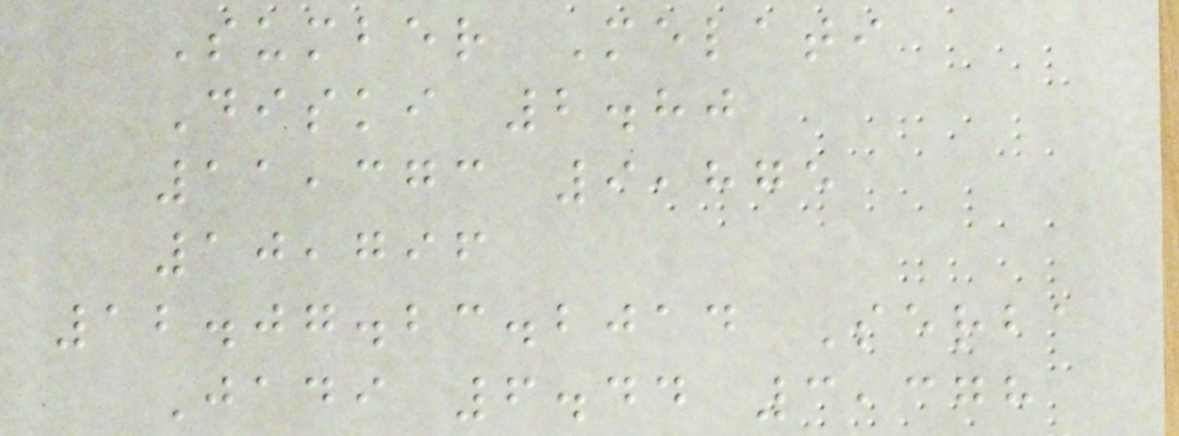Sumber Melati
Diski 2.80
11,373 9,875
10,796
12.07.23.2014 Serba
Jadi 6.44 3,378
